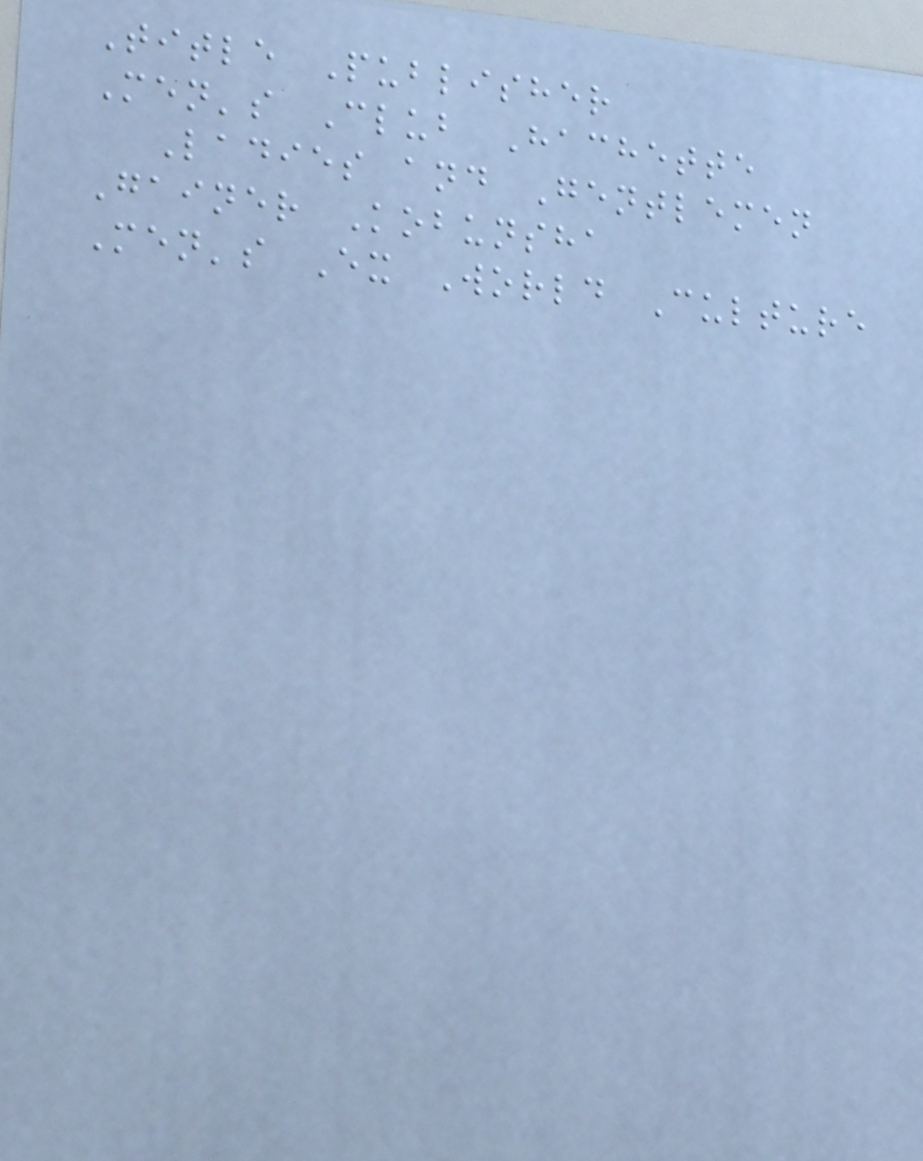Title Publisher
Men's Club Hachette
Ladies and Gentlemen
Gainer Kobunsha
Men's Ex World Culture
